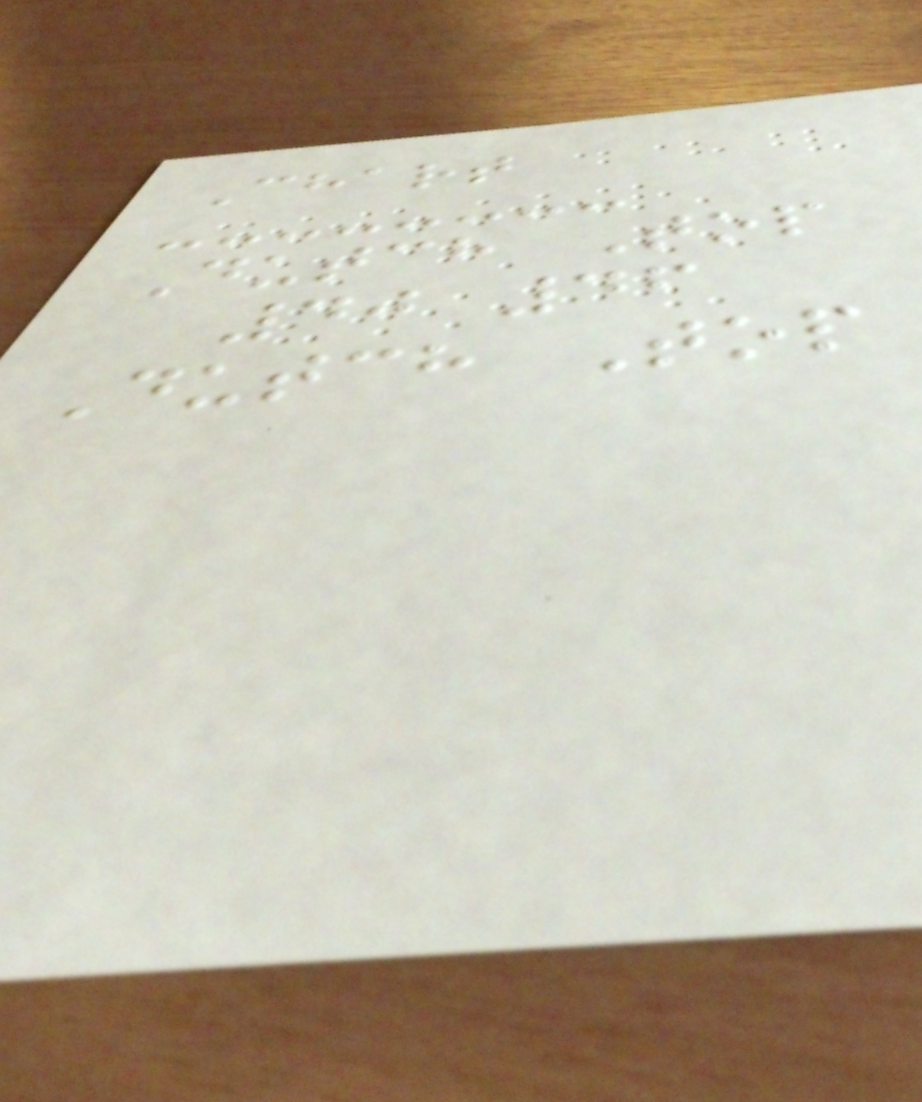Chart
Dutch Top
40 46
Dutch Top
